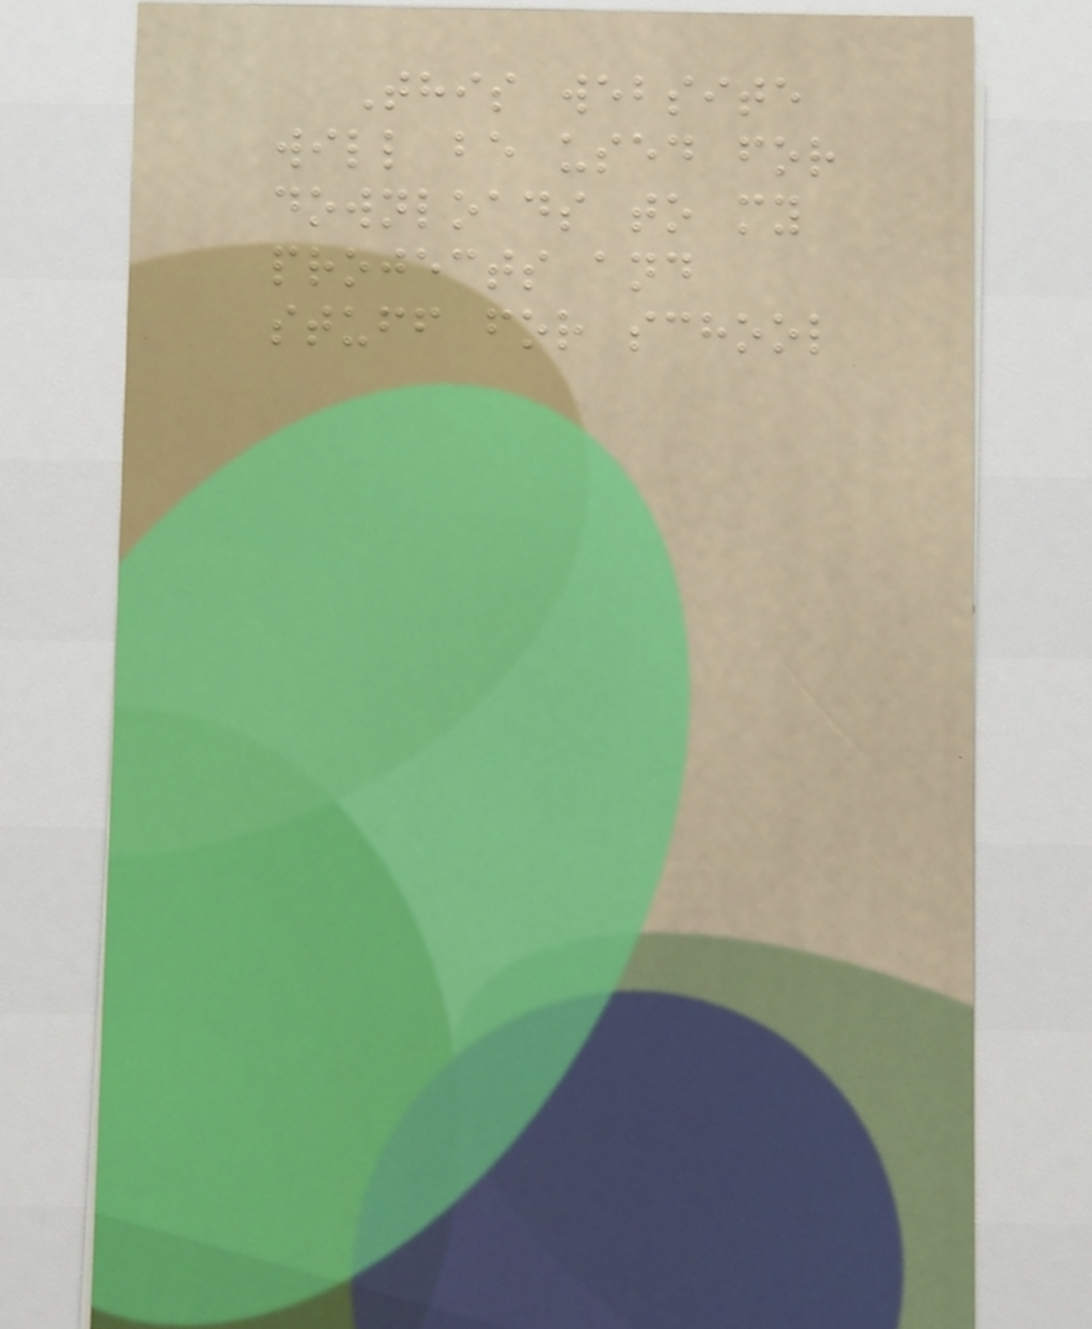This website
will be used for
downloads to my
projects and
stuff for school
